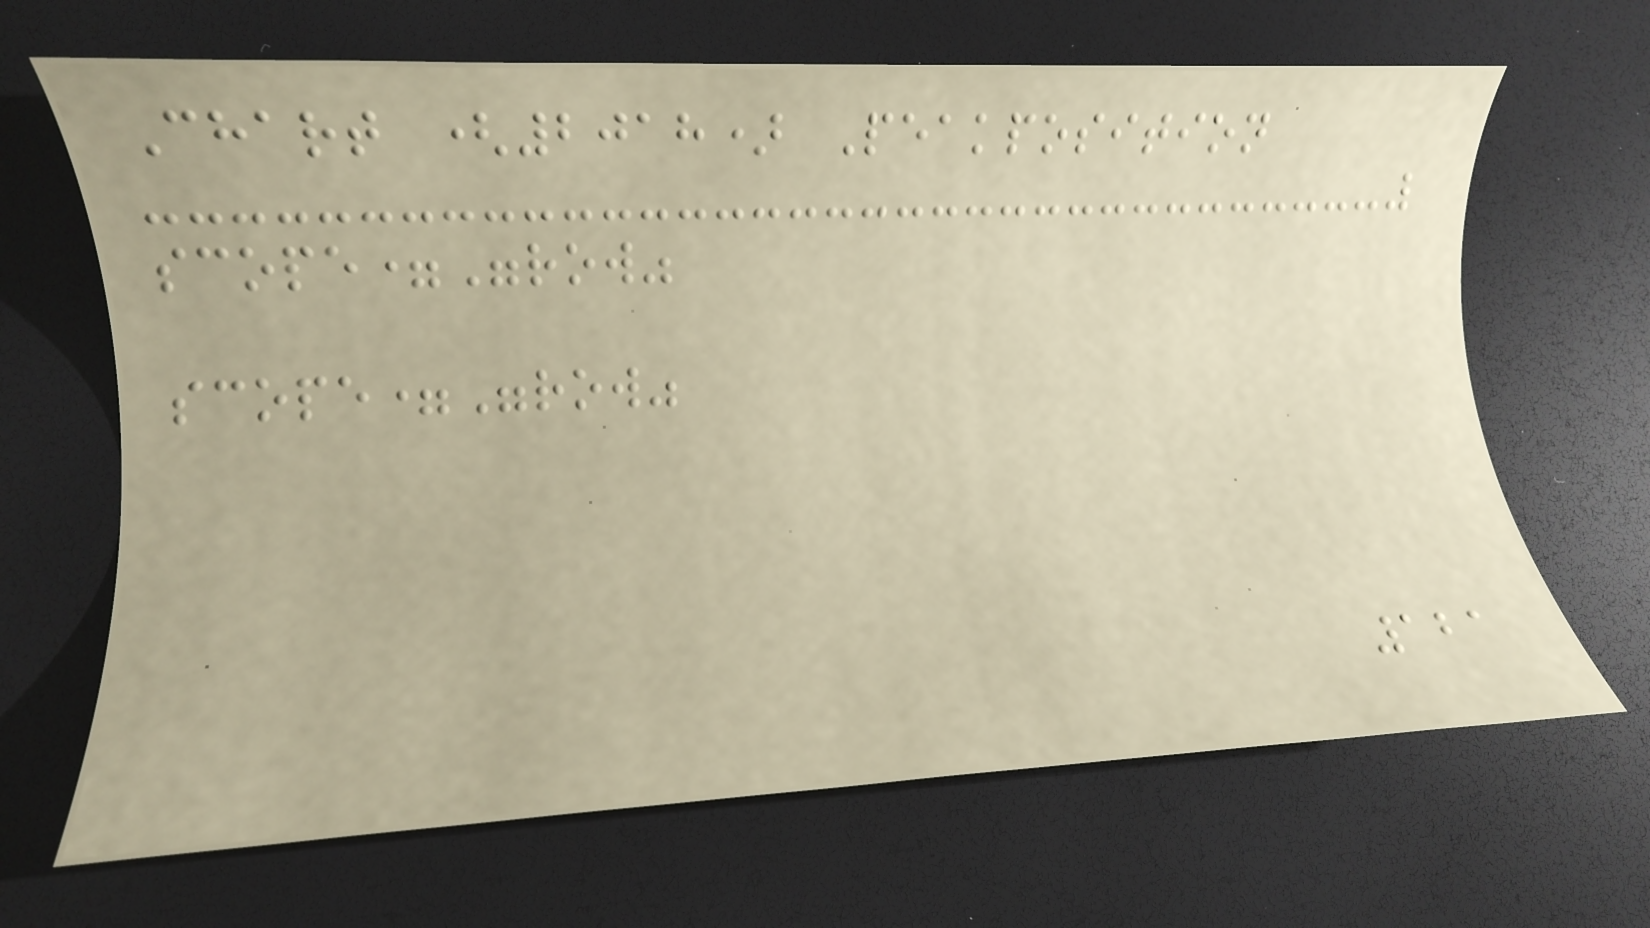Chart (2018) Peakposition
scope="row"
scope="row"
121
